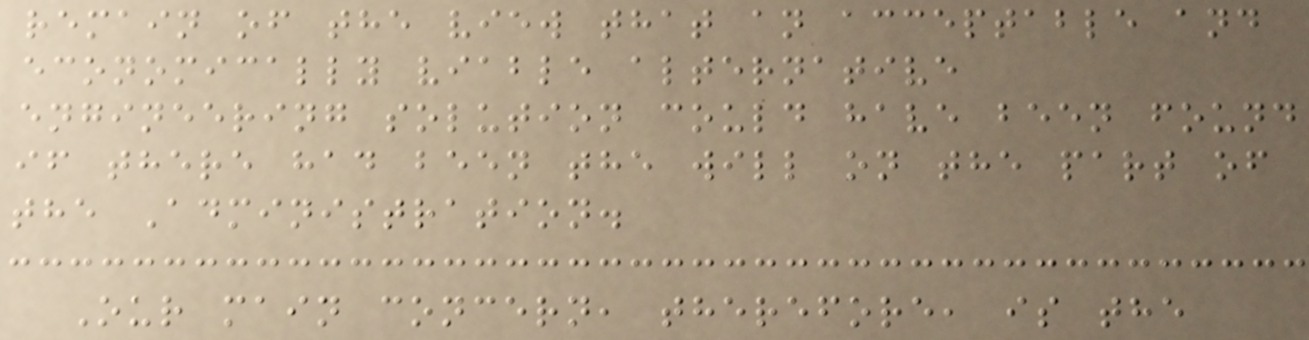remain of the view that an acceptable and
economically viable alternative
engineering solution could have been found
if there had been the will on the part of
the Administration.
Our main concern, therefore, is the
